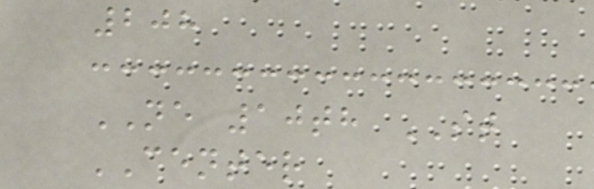208
NE 10th ST
CENTER
